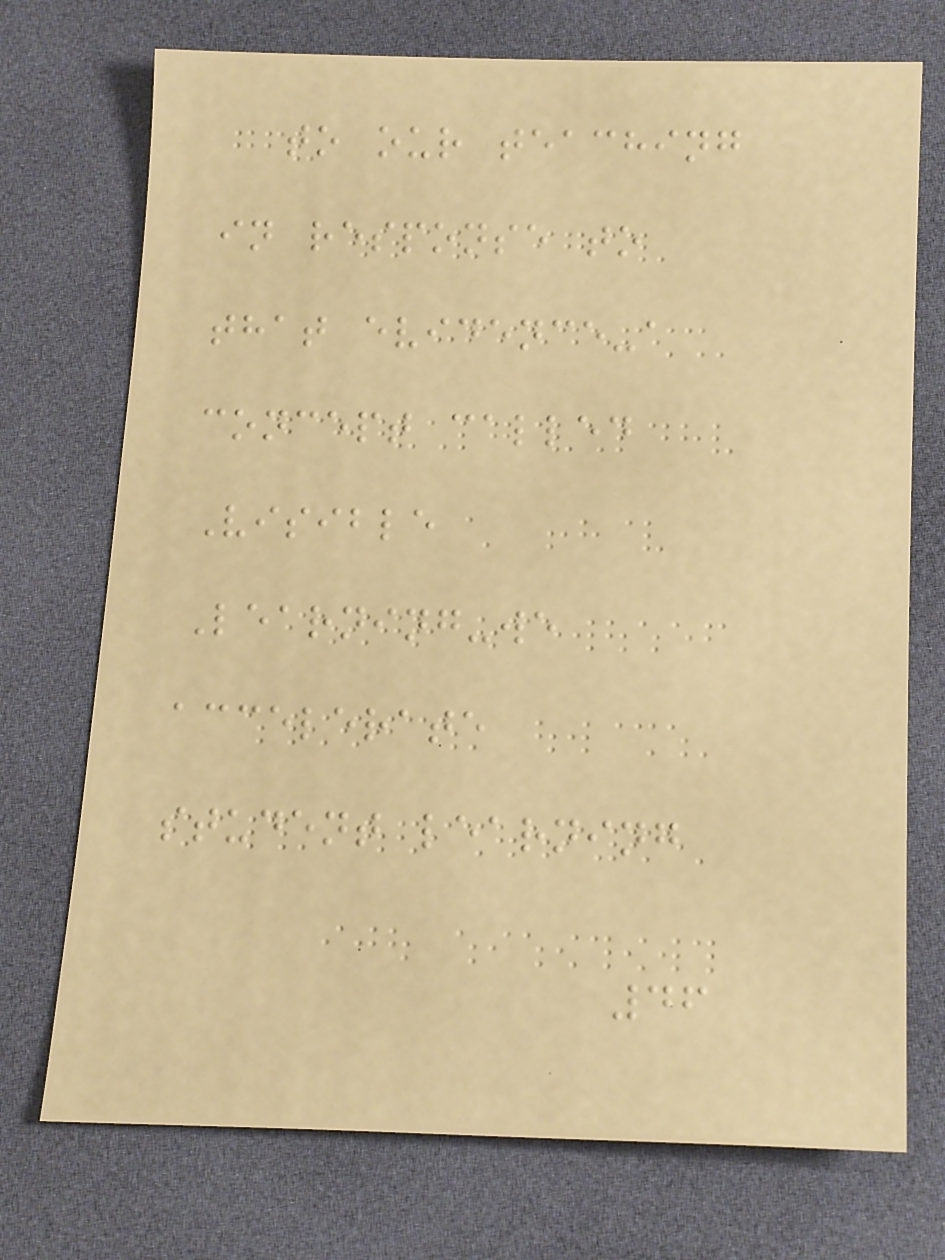to our teaching
in response to
that evidence-a
concept called
Visible
Learning-we
accelerate
student learning
46
